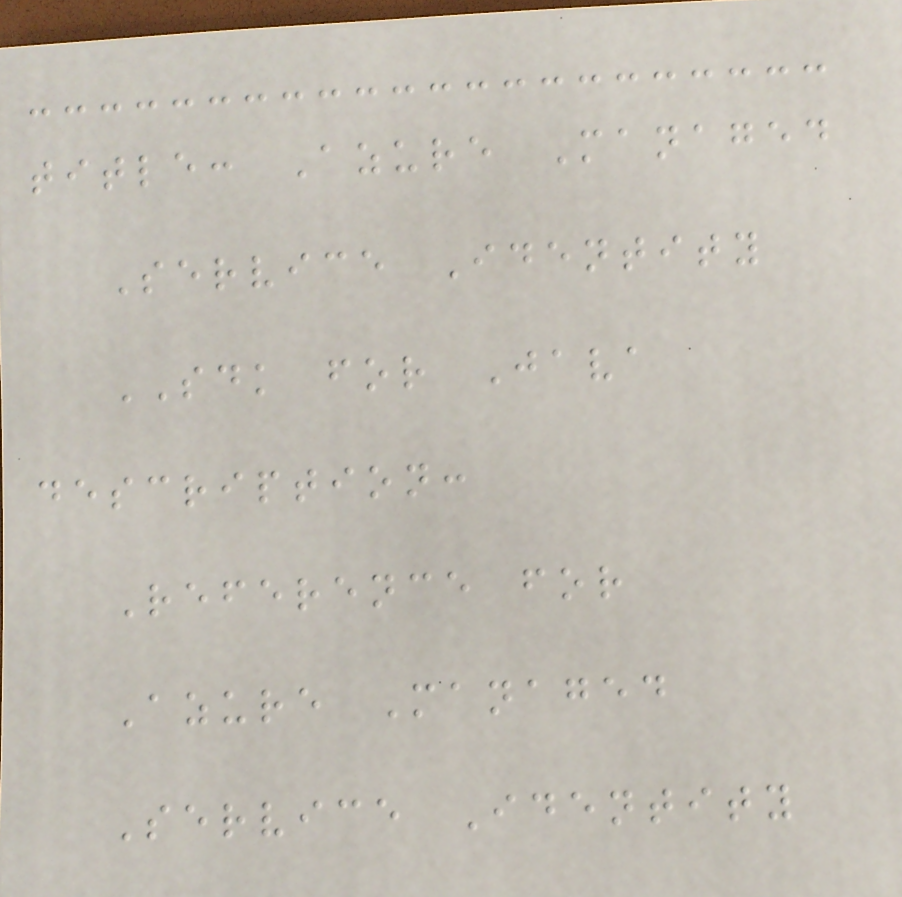title: Azure Managed
Service Identity
SDK for Java
description:
Reference for
Azure Managed
Service Identity
